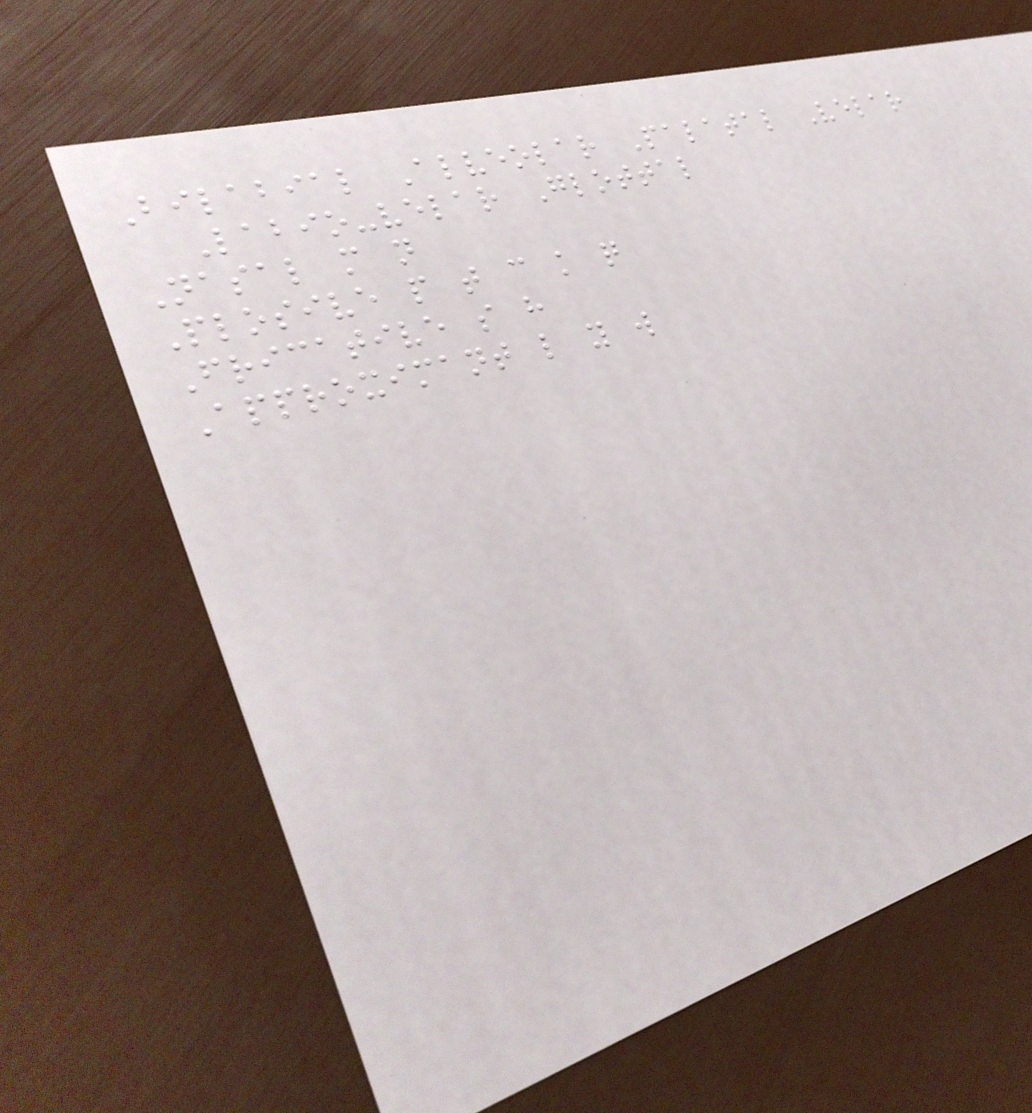Bilabial Alveolar Palatal Velar
Labio-velar Glottal
Nasal m n
Plosive p t c k q
Fricative s h
Approximant l y w
